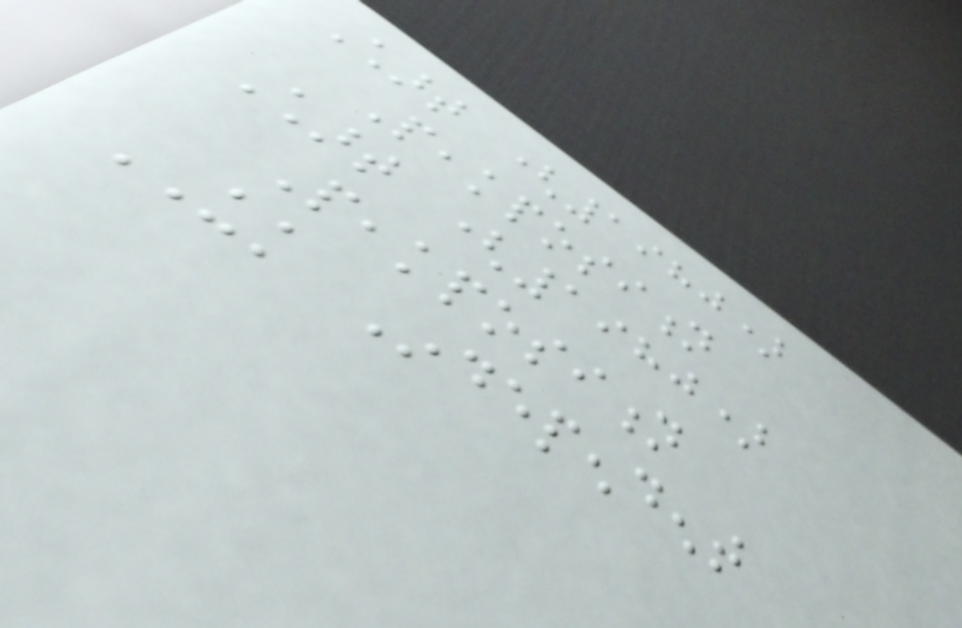Chart (1980)
Peakposition
Chart (1980)
Peakposition
UK Independent
